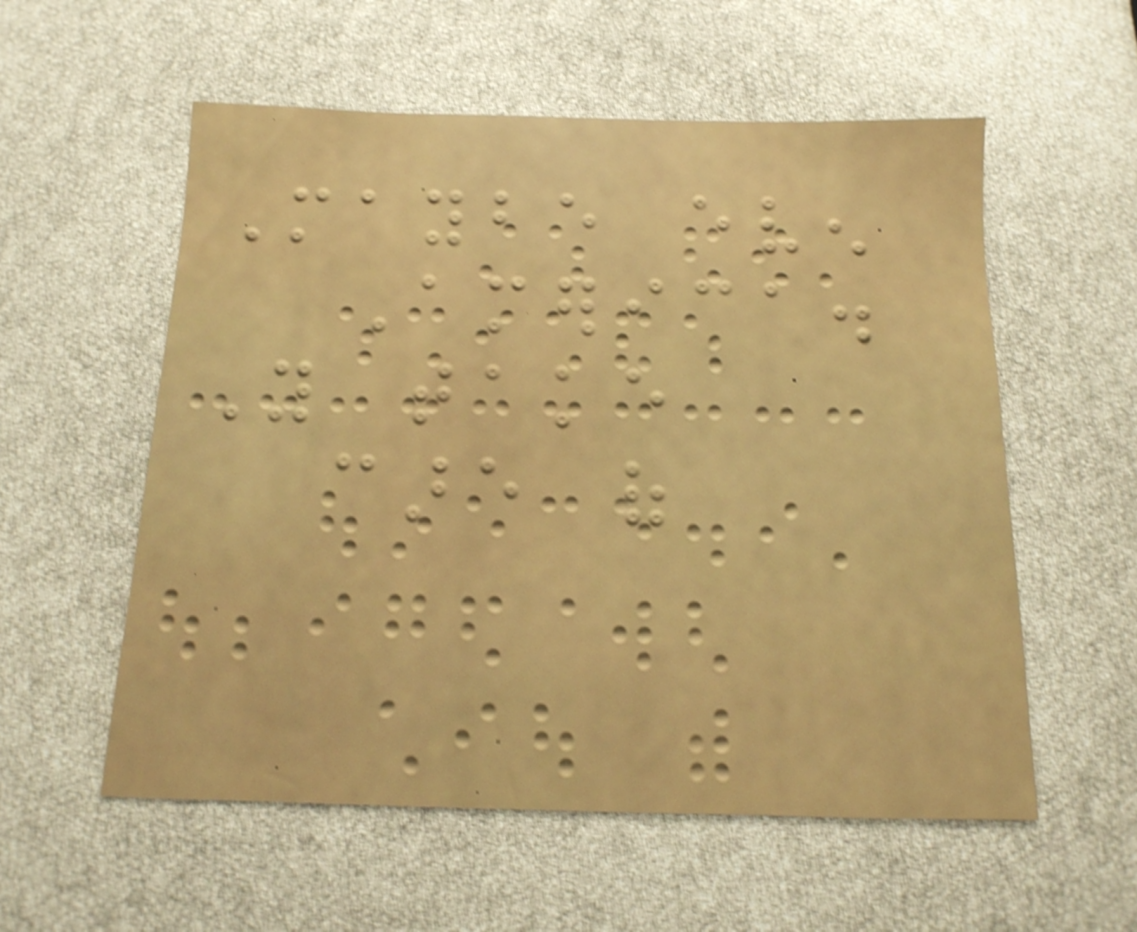Maybe even
America.
You take
care of
